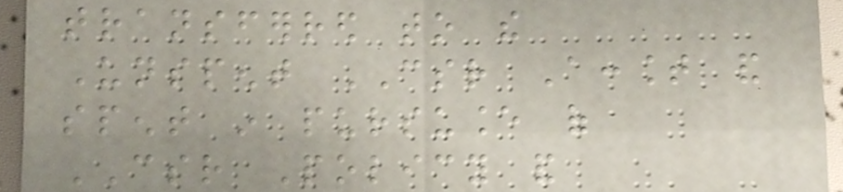transferred to the
Unspent CSR Account and
spent in pursuance of
CSR Policy and
